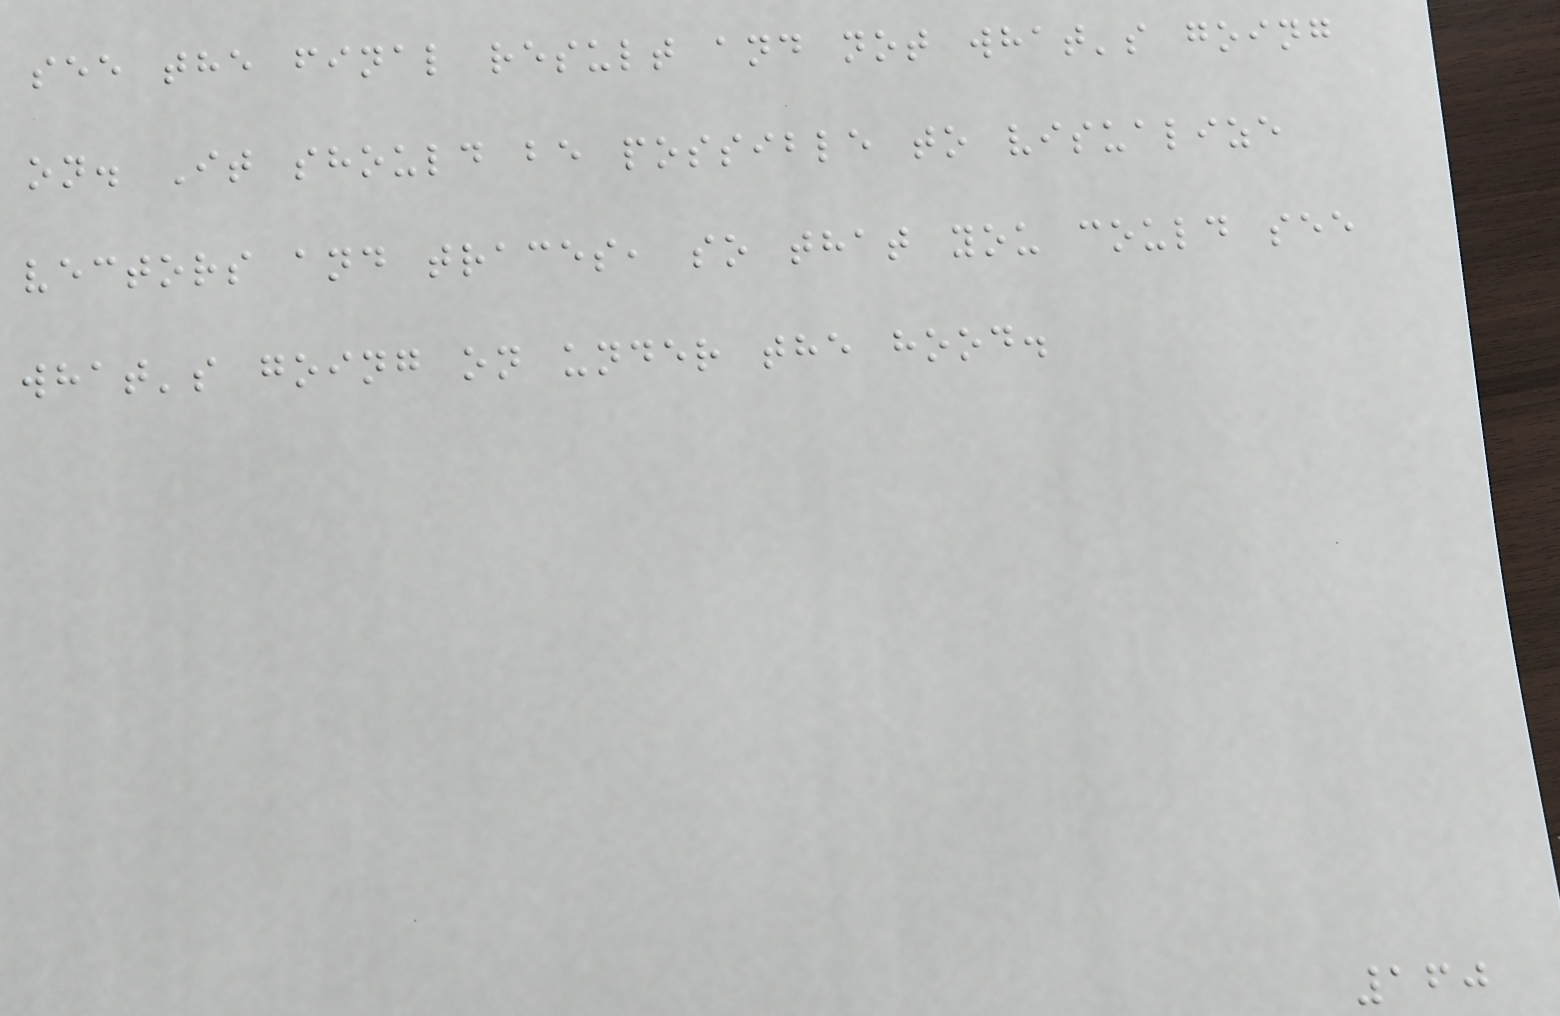see the final result and not what's going
on. It should be possible to visualize
vectors and traces, so that you could see
what's going on under the hood.
160
